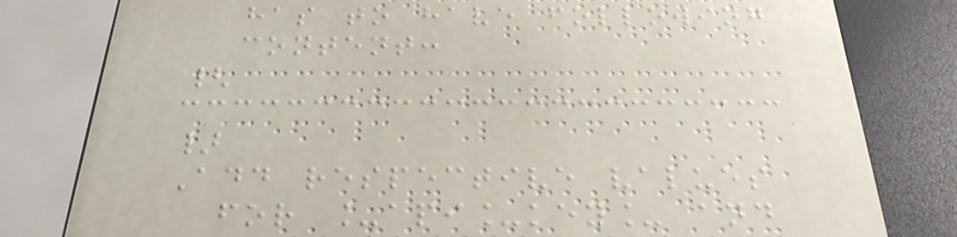has to have following
content:
{
}
Add respective values
for _api_key_ and
